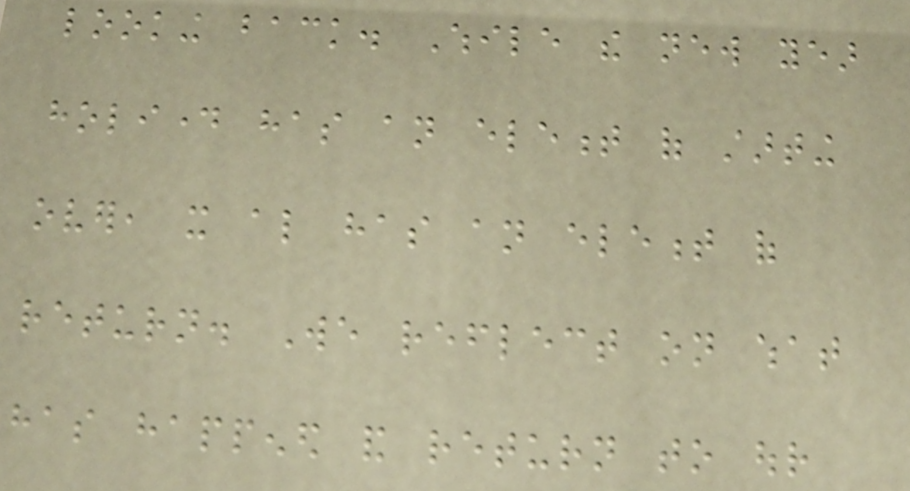looking back. While the new year
holiday has an element of starting
over, it also has an element of
return. We reflect on what
has happened and return to our
